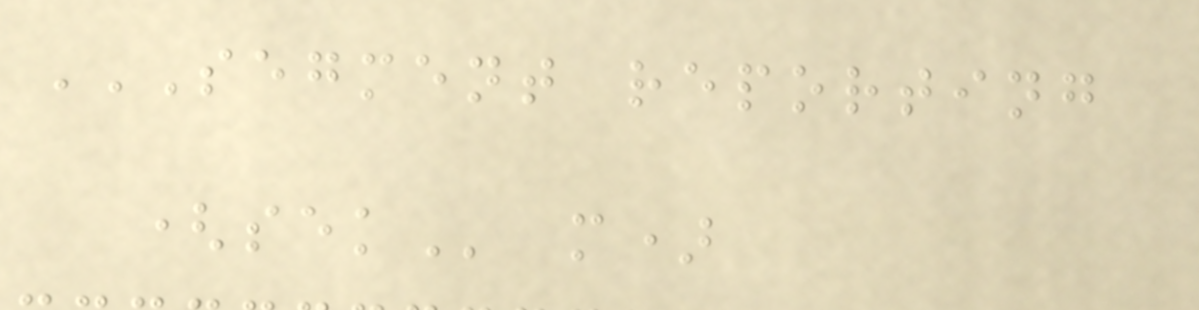SEGMENT REPORTING
(SEK m)
